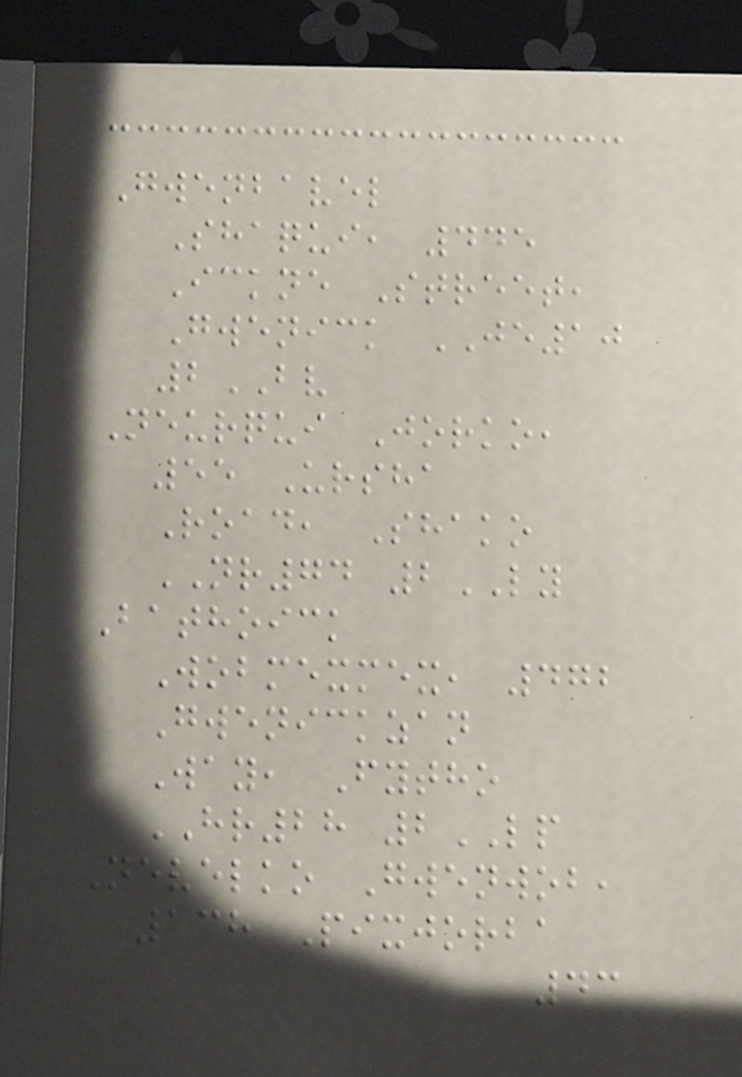Gwenbavel
Shaqui, 445
Ickne Street,
Gwenick JE10
2BV
Neurqui Jorko,
55 Ursha
Road, Shako
NR74 2LY
Bathoick
Wobmexmex, 472
Gwenickzan
Way, Fytho
HR28 2LP
Nevelko Gwenwob,
138 Pixjorba
43
